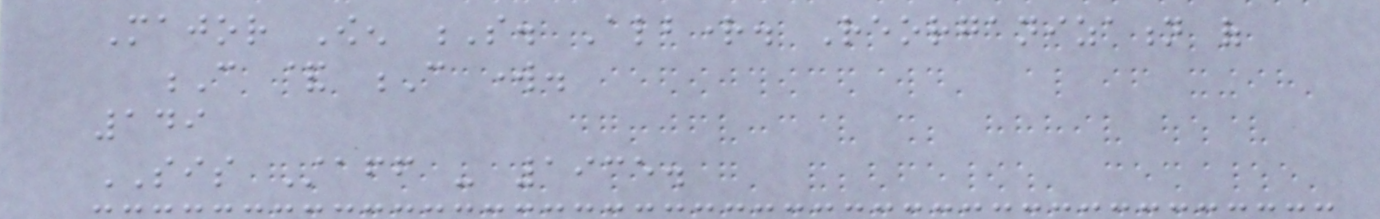Major Owen S. Albright. Reorganization of
C & C work.
149
SIS Staff - 1935.
